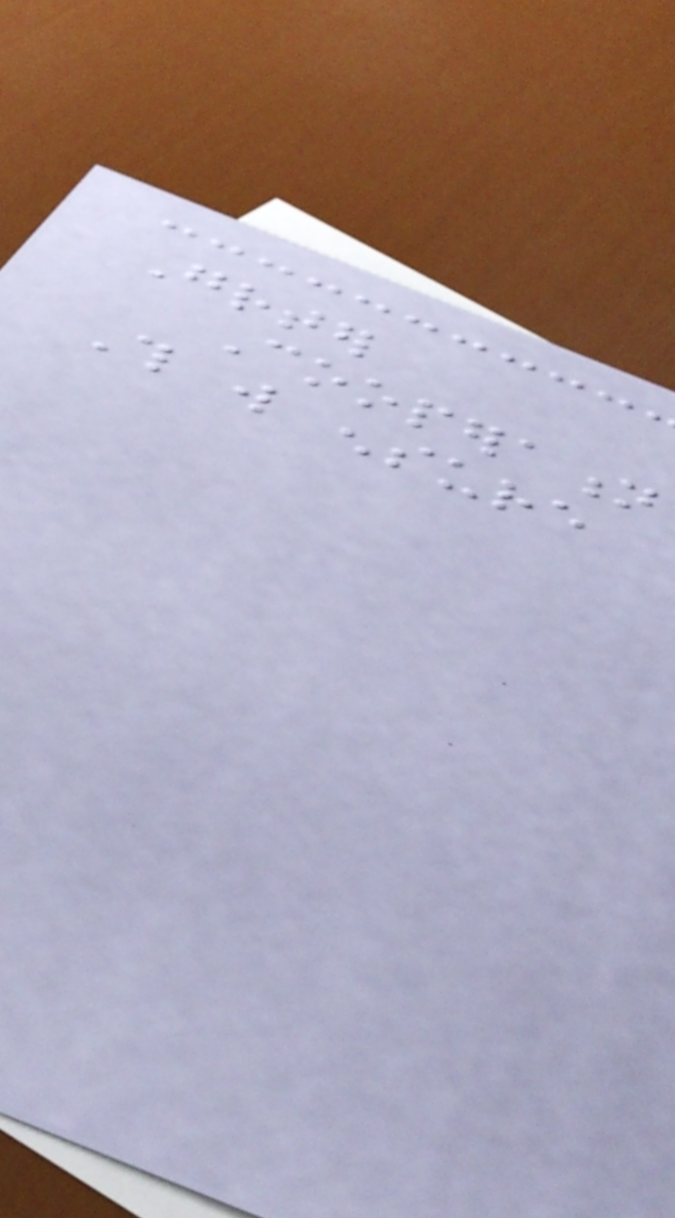Greater
Cooperation
This will ensure
